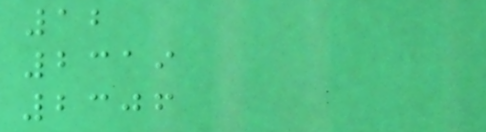12
2319
2306
